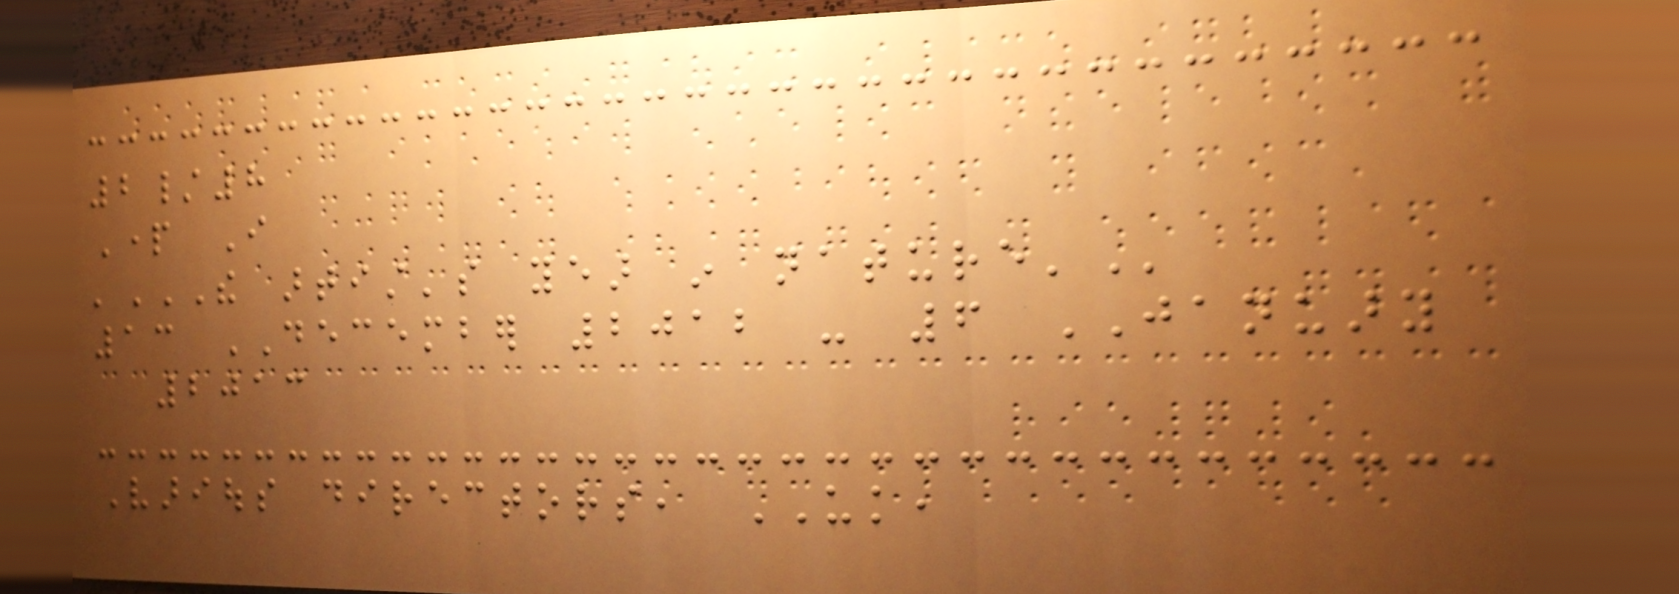2/8
Part I
'THE ARTIST'S YEAR IN NATURE'
13 DECEMBER 2012 - 6 JANUARY
2013
Various directors, UK,
